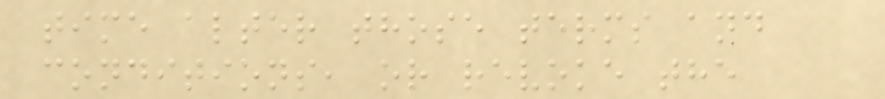time alter those terms and
conditions, or revoke the
